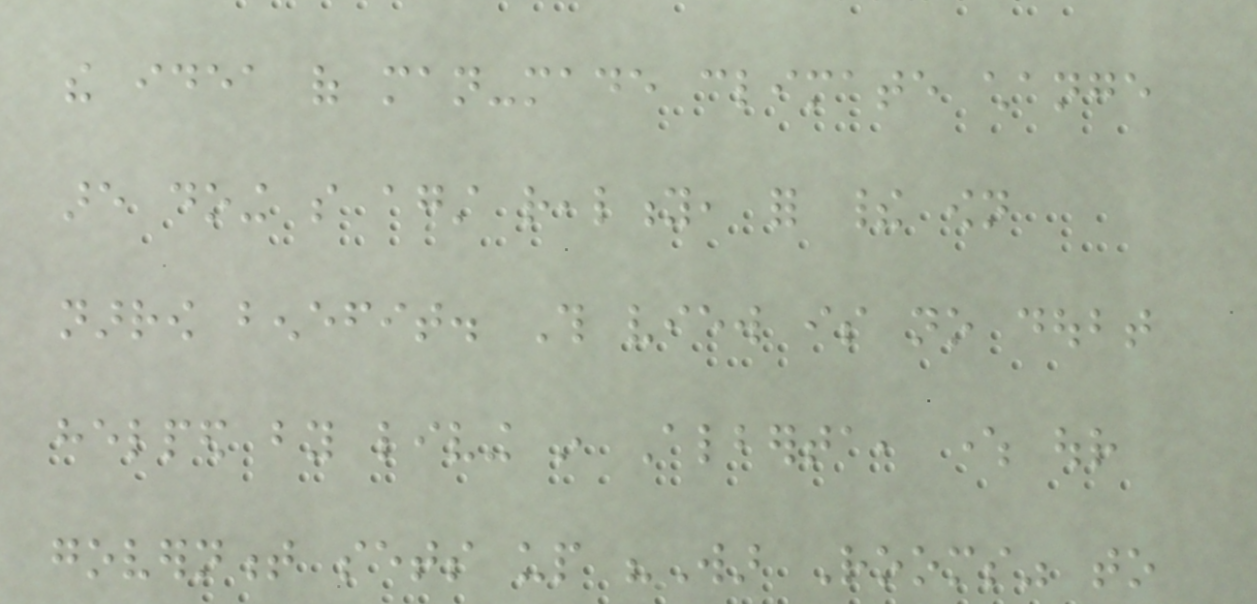the idea of man-made climate change
are doing so against reality, for their own
narrow benefit. This view is no doubt
helped by living in Alberta, where our
government sets up "War Rooms" to
